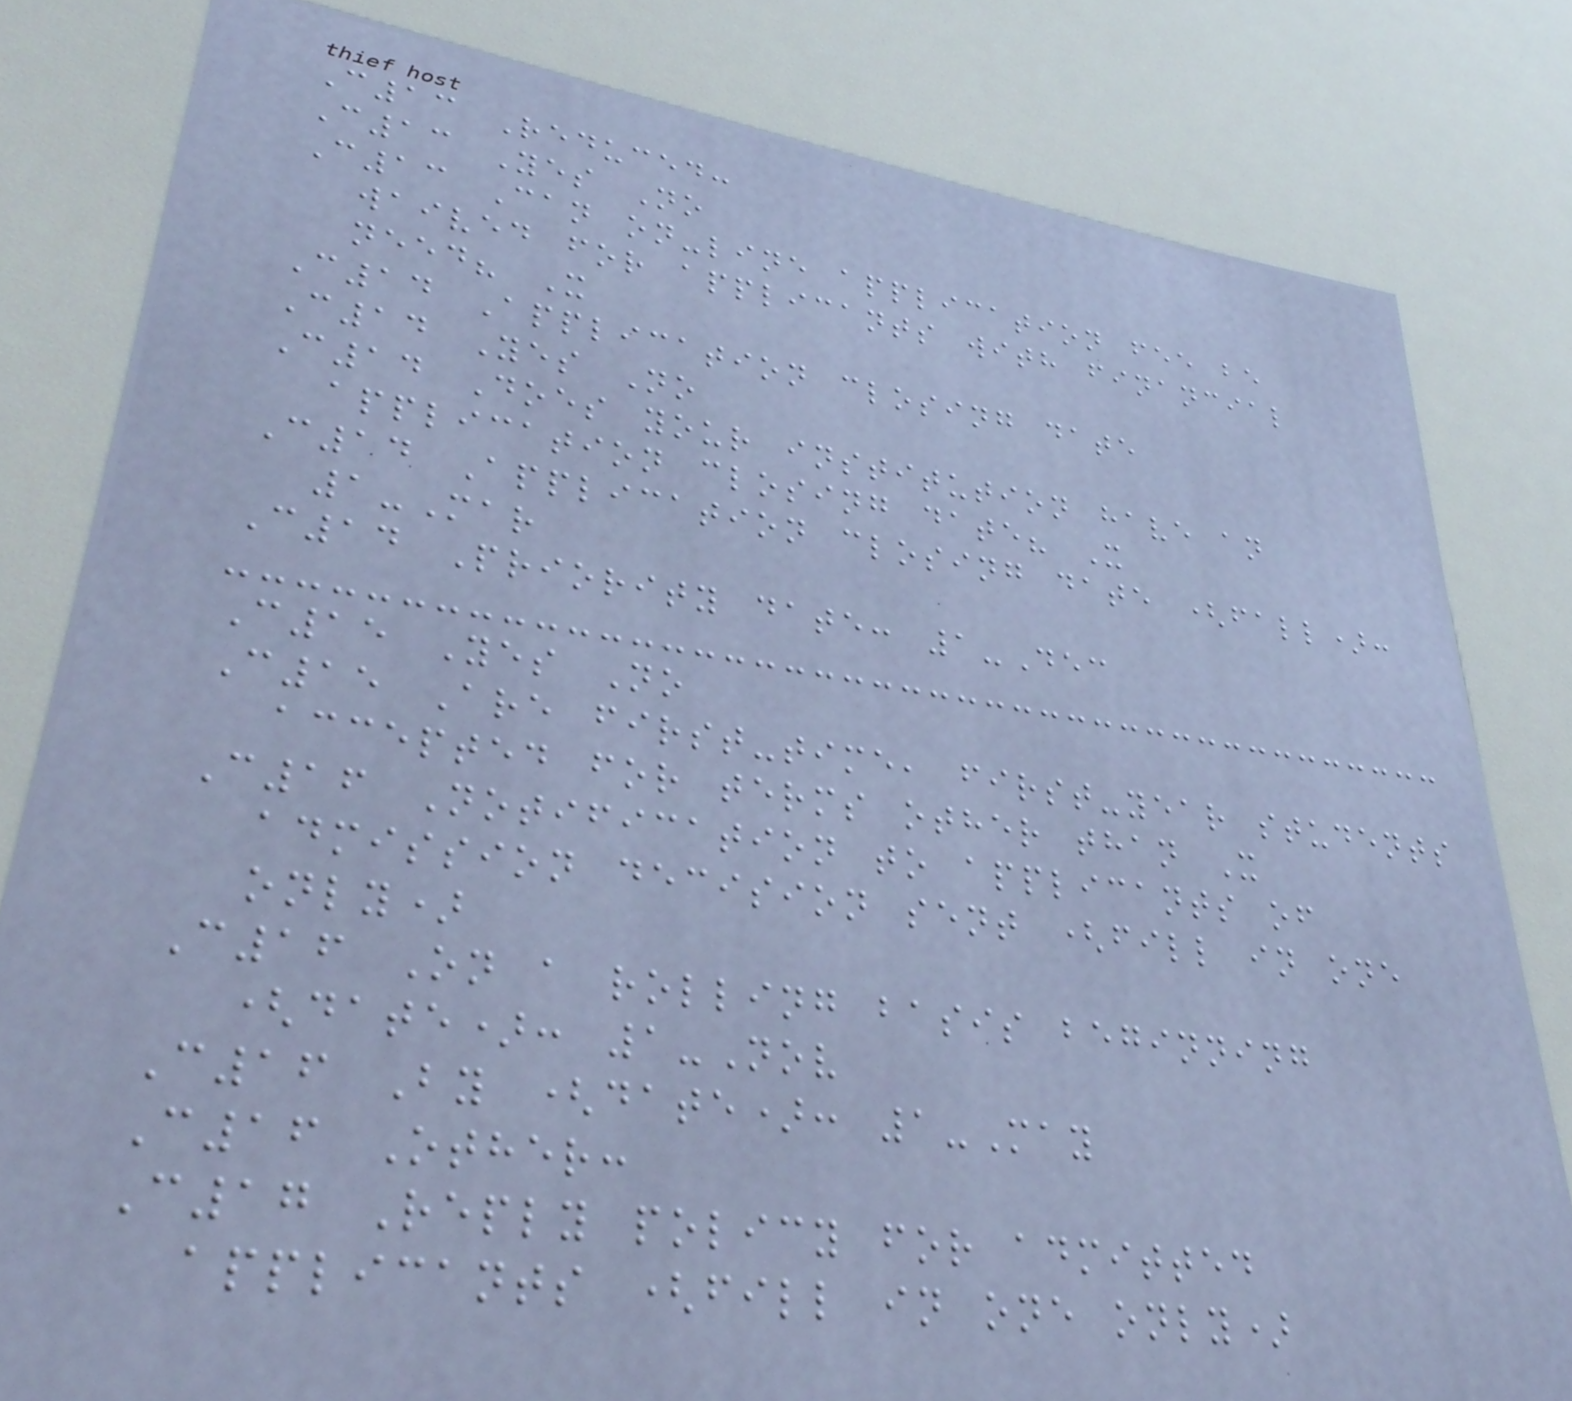C13 Reduced:
C13 Yes No
C13 Can on-line application fee be
waived for applicants with financial
need? X
C14 Application closing date
C14 Yes No
C14 Does your institution have an
application closing date? X
C14 Application closing date (fall):
1-Mar
C14 Priority date: 1-Dec
C15 Yes No
C15 Are first-time, first-year students
accepted for terms other than X
C16 Notification to applicants of
admission decision sent (fill in one
only)
C16 On a rolling basis beginning
(date): 1-Nov
C16 By (date): 1-May
C16 Other:
C17 Reply policy for admitted
applicants (fill in one only)
